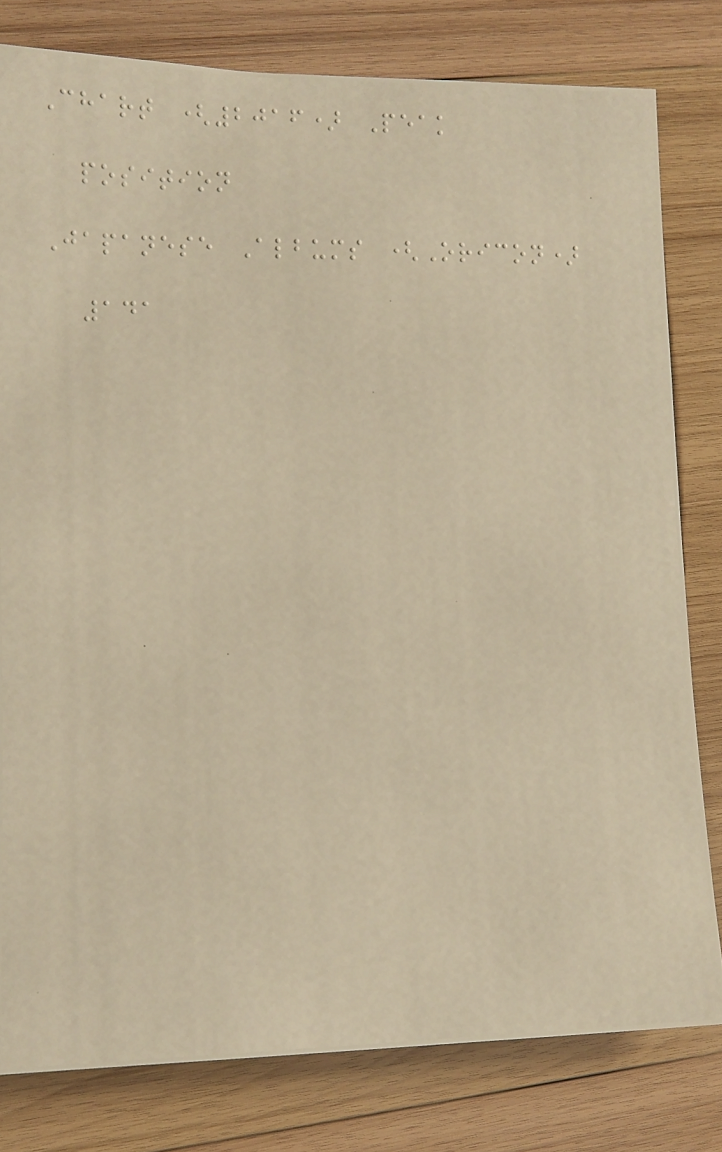Chart (2016) Peak
position
Japanese Albums (Oricon)
141
